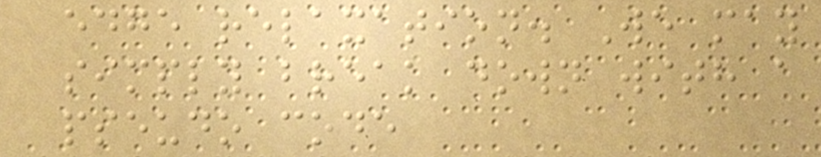edge relaxation. We may
simply break down with a
pseudo code
